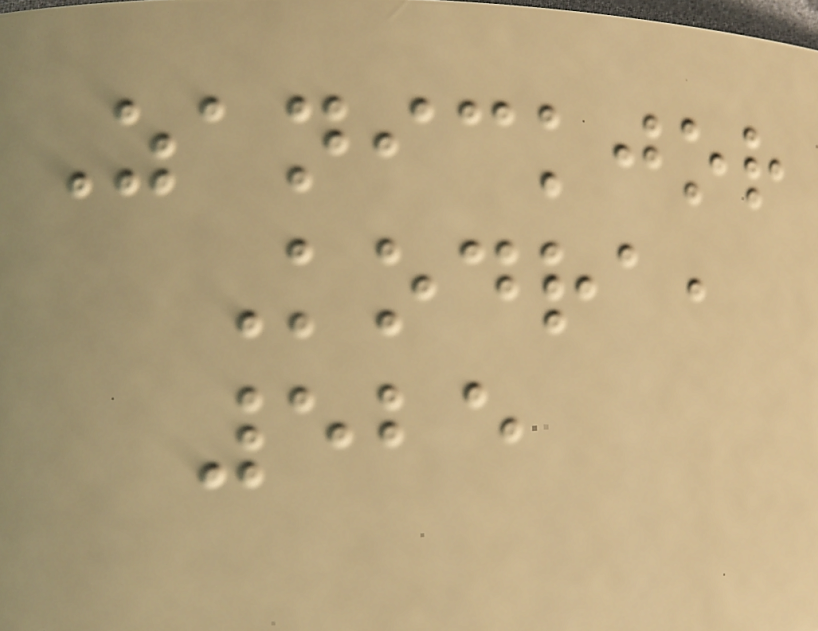Zanickjor
Kodra,
525
